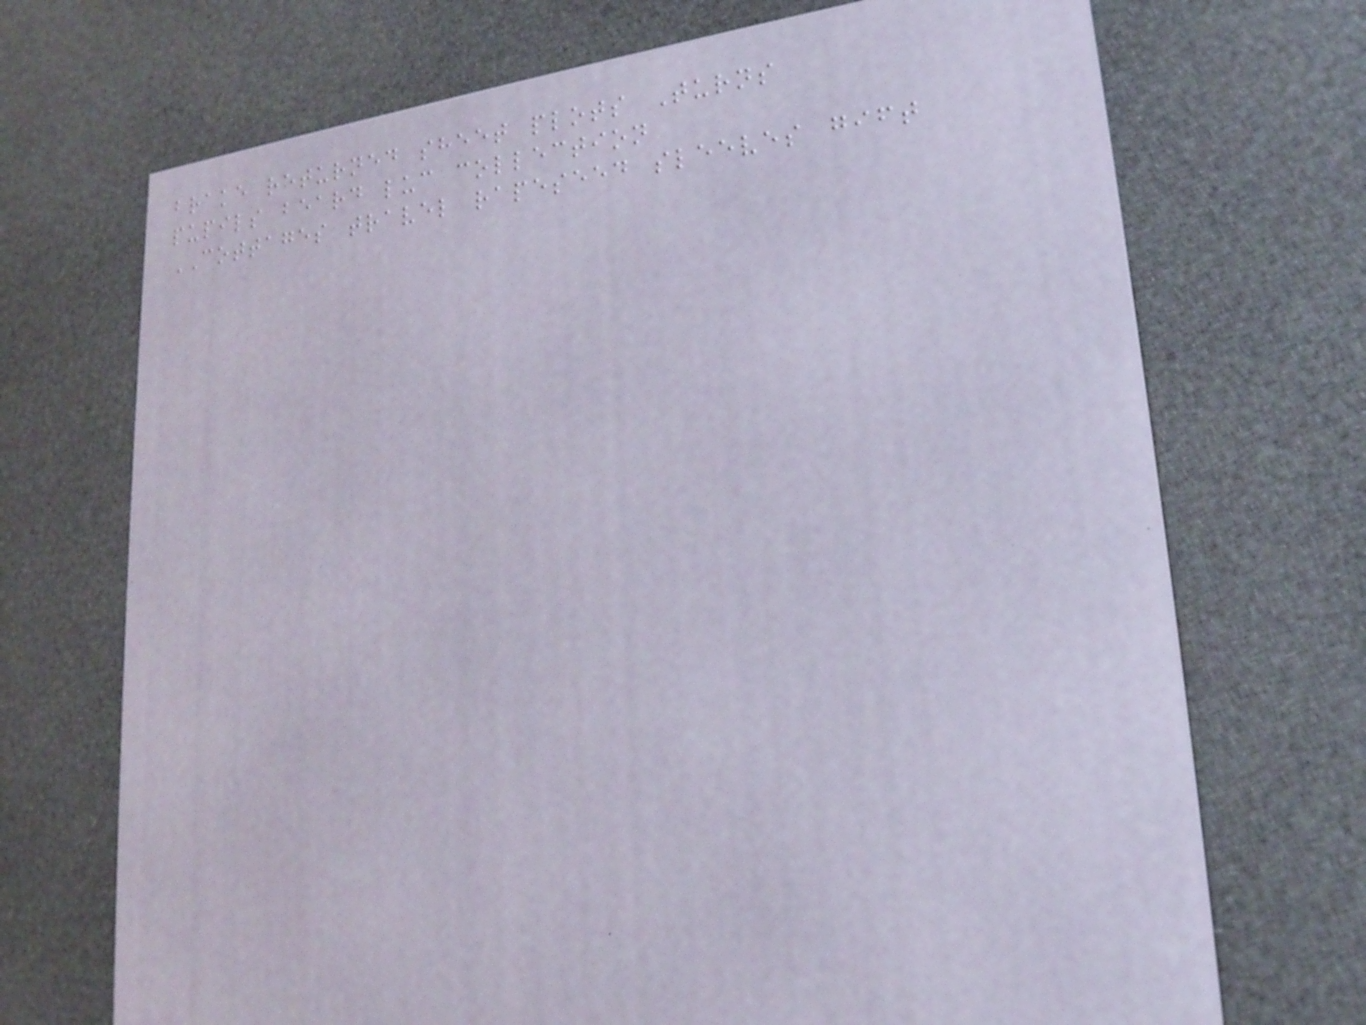brake returned sheet plots Turns
pupils beard luc collection
COTTAGES travel rapeseed sleeves gift
